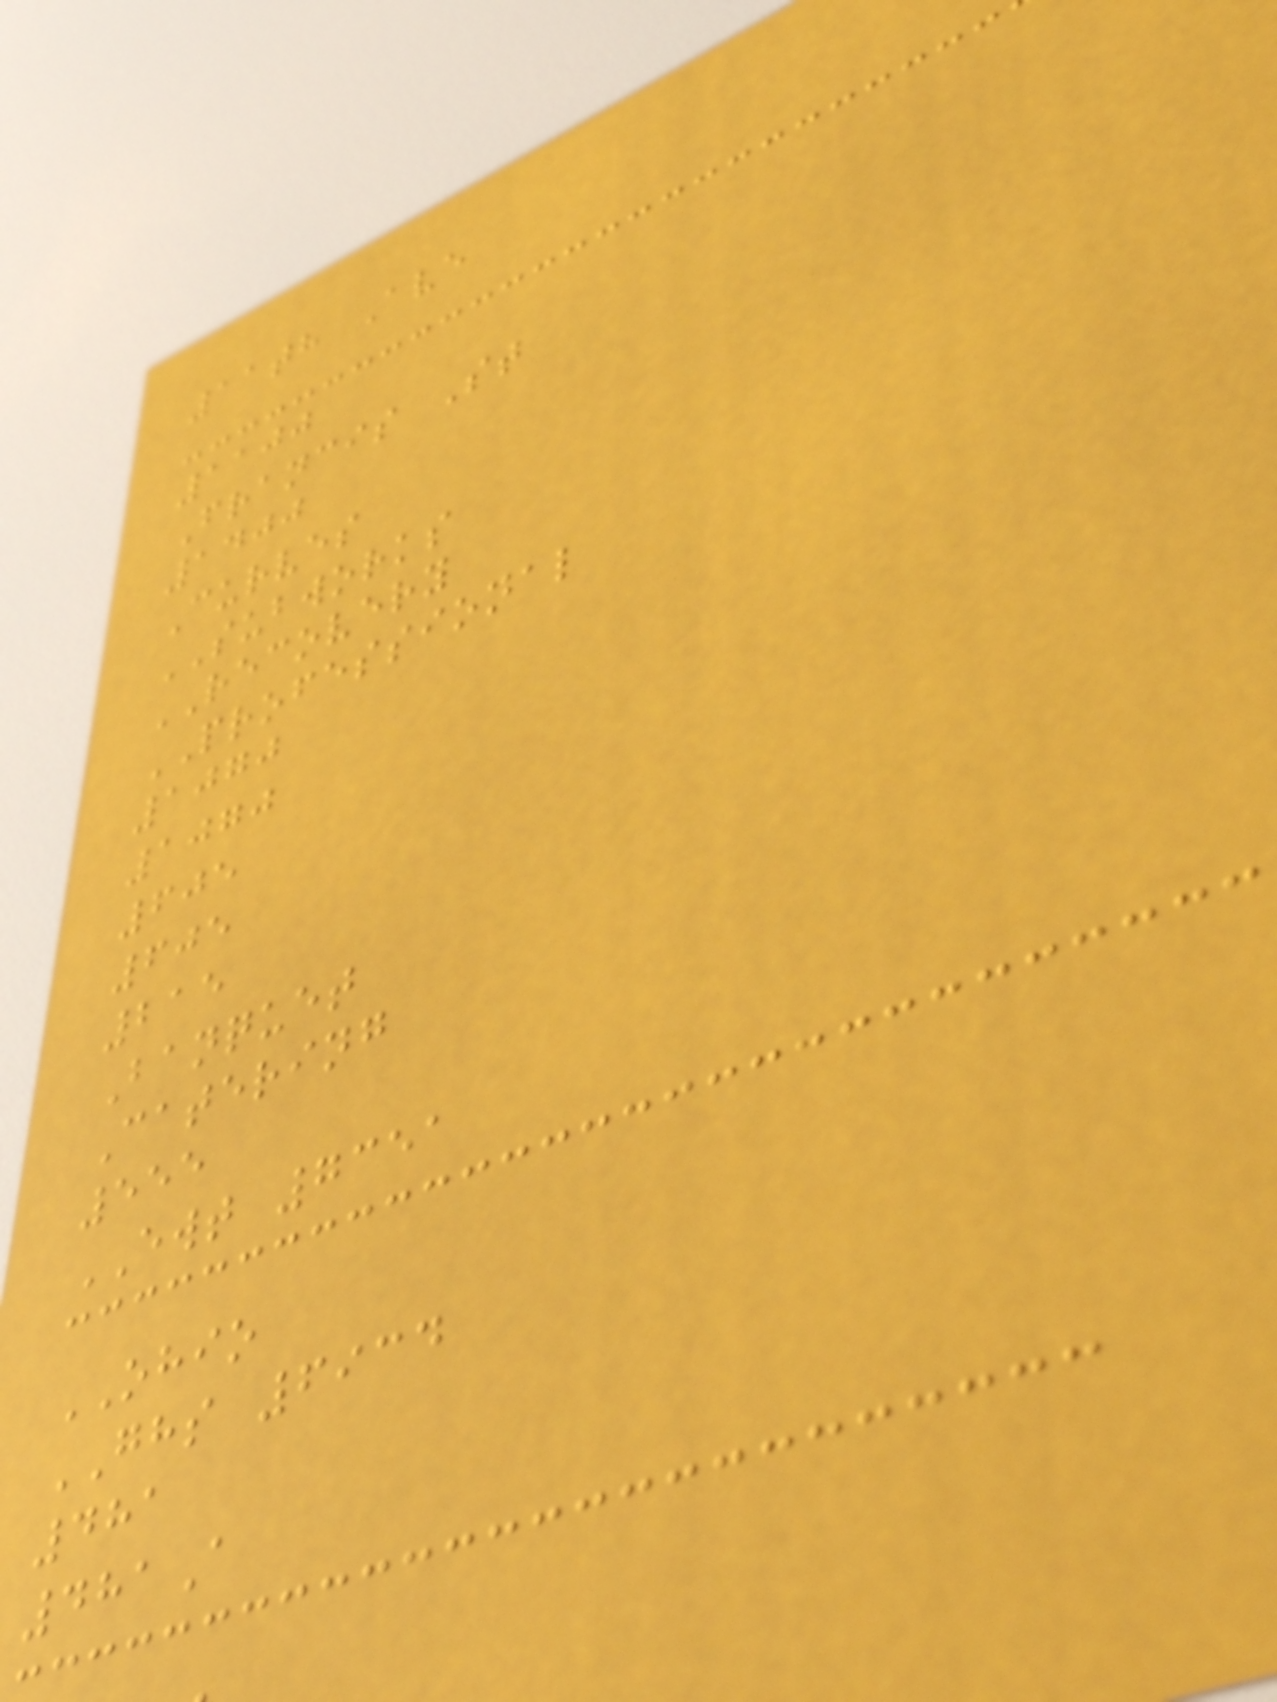11th Ave
1100
Francis St
1400
Curves
SUBWORKS
RECOVERY
PROFESSIONAL
1070
1070
605
605
215
Banquet
Catering
555
EWT 7351
OHIO
GHS 6934
481
481A
